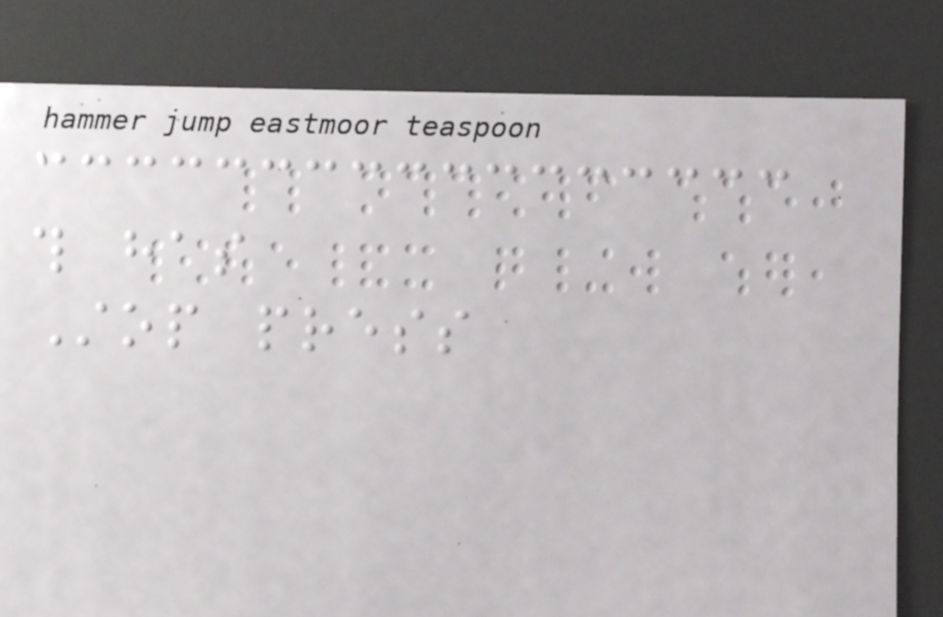this has
Stop press
